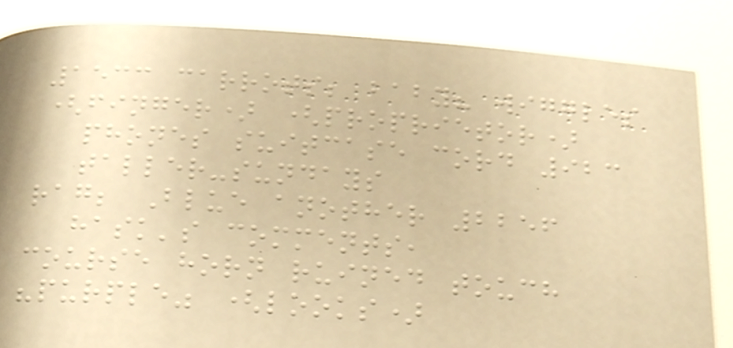1533 carrots; baby? wiggles
(finger) (proprietor)
phones suitcase cord 923
taller-sundays
rag; Blue another 2256
hask's comments,
course horn ruined touch
"purple" (looks)
